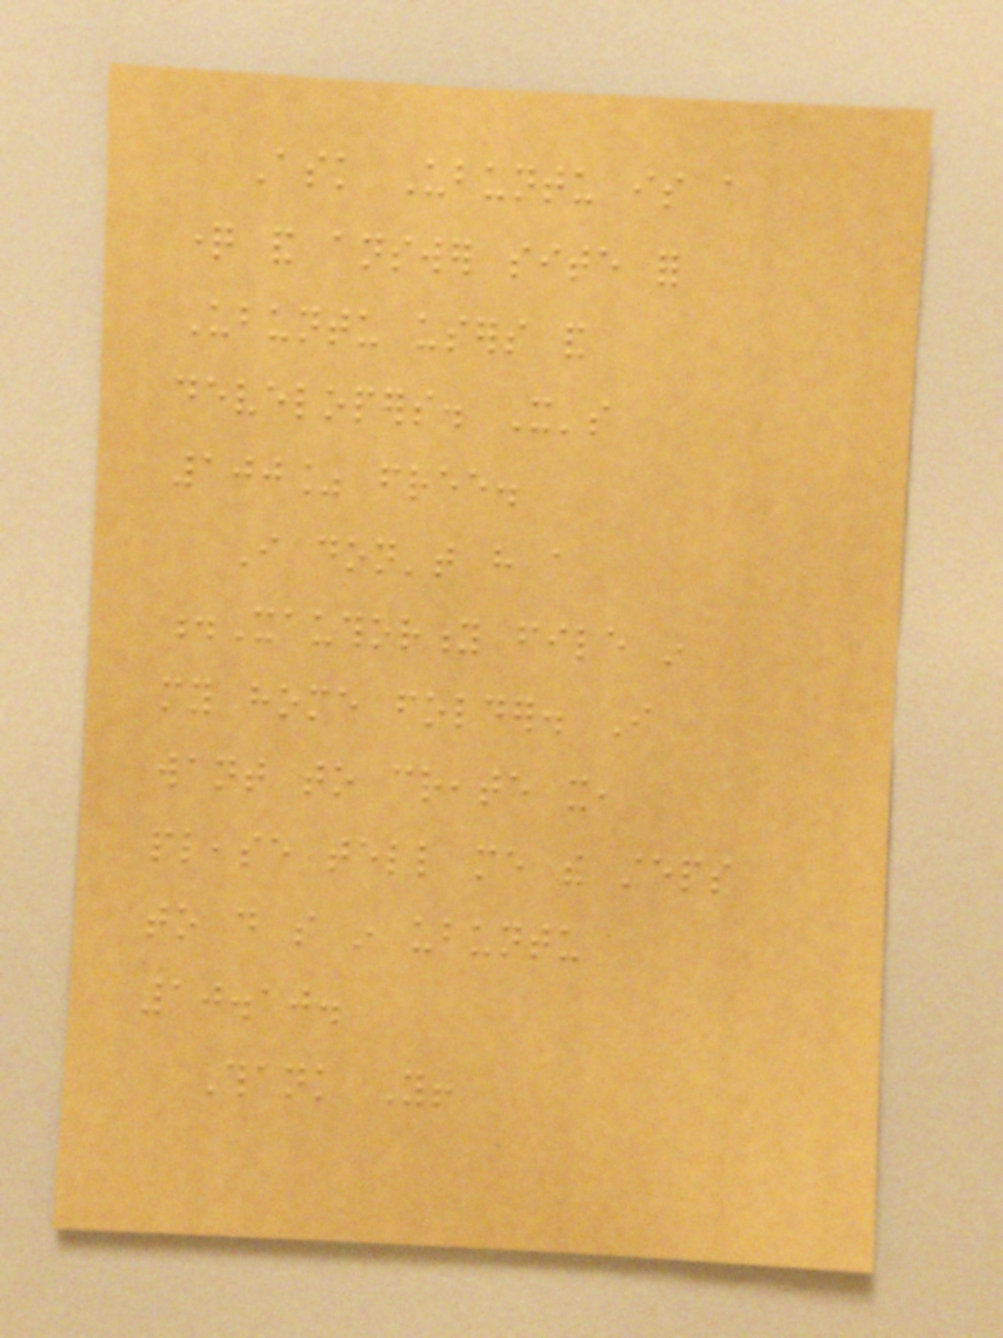Ask Ubuntu is a
question and answer site for
Ubuntu users and
developers. It's
100% free.
I don't have a
.Xauthority file in
my home folder. I
want to create it,
please tell me the steps
to do so in ubuntu
10.10.
Thank You!
